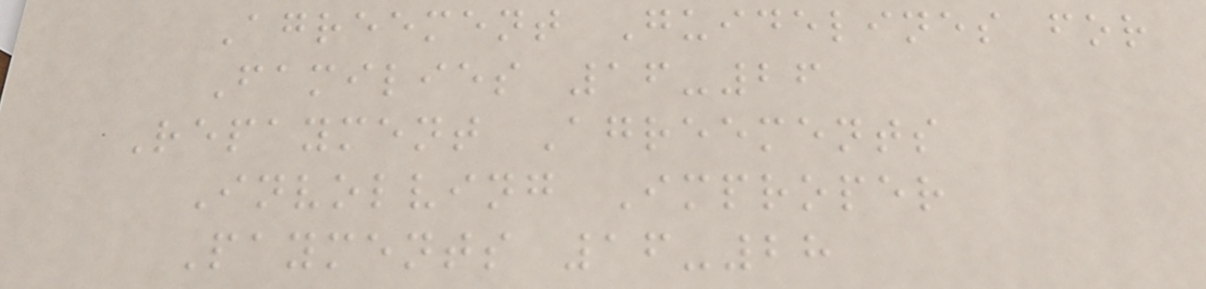Agreement Guidelines for
Families 16-26
Repayment Agreements
Involving Improper
Payments 16-28
